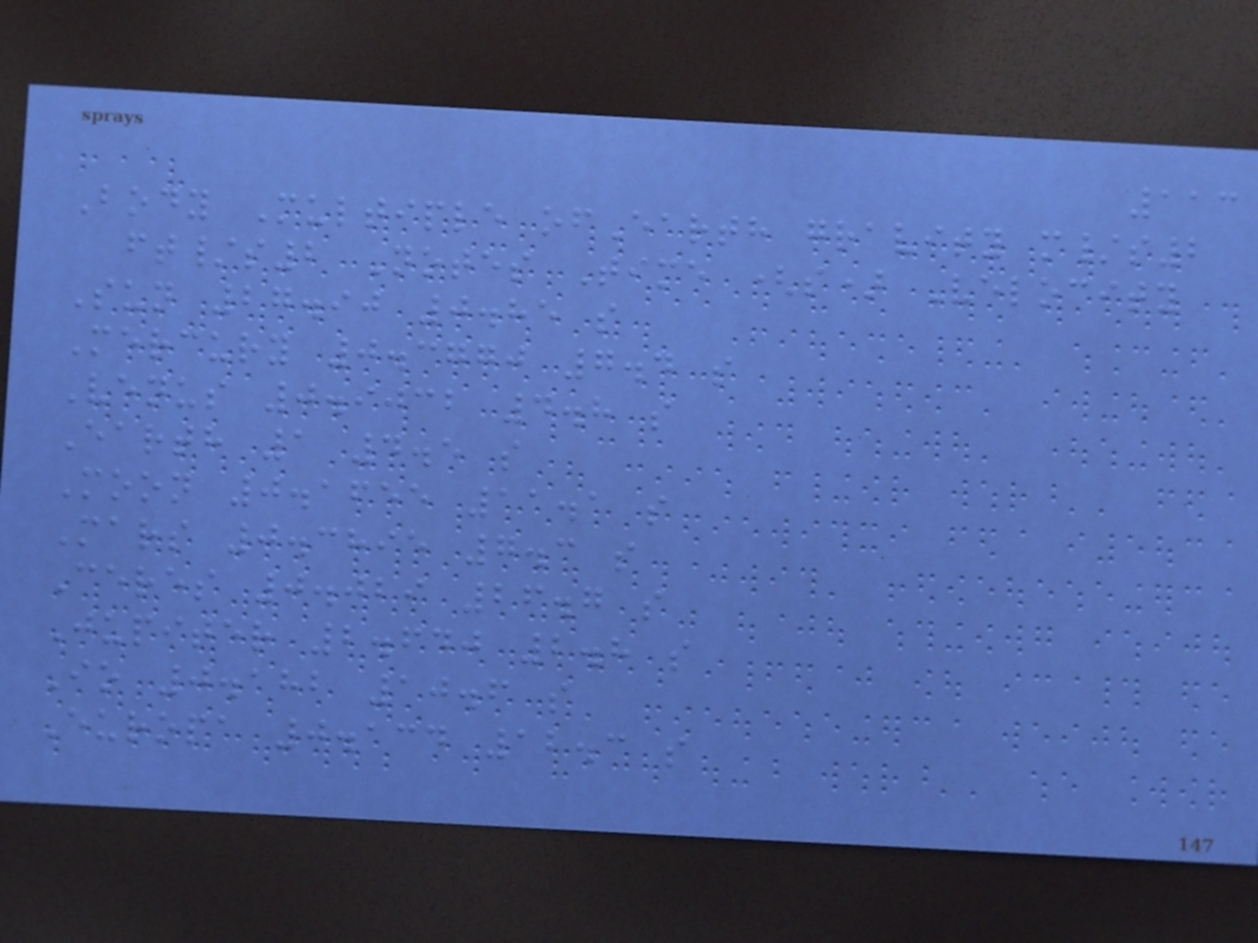113
Body Multiple ofEarth gravity m/s2
ft/s2 Notes Time (s) Velocity
Sun 27.90 0.85 s
Mercury 0.3770 7.4 s
Venus 0.9032 4.8 s
Earth 1 4.5 s
Moon 0.1655 11.1 s
Mars 0.3895 7.3 s
Ceres 0.029 26.7 s
Jupiter 2.640 2.8 s
Io 0.182 10.6 s
Europa 0.134 12.3 s
